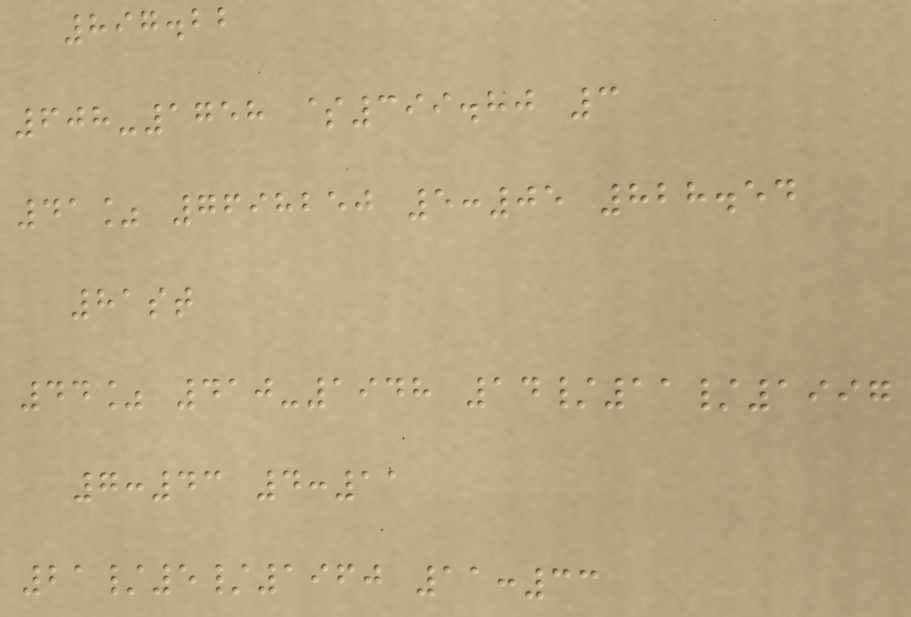897.22
608-1758 $399.80 3
41% 7698250 5:05 828.54
81st
44% 410-1948 14/11/1997
7:43 4:11
21/5/1960 11:33
